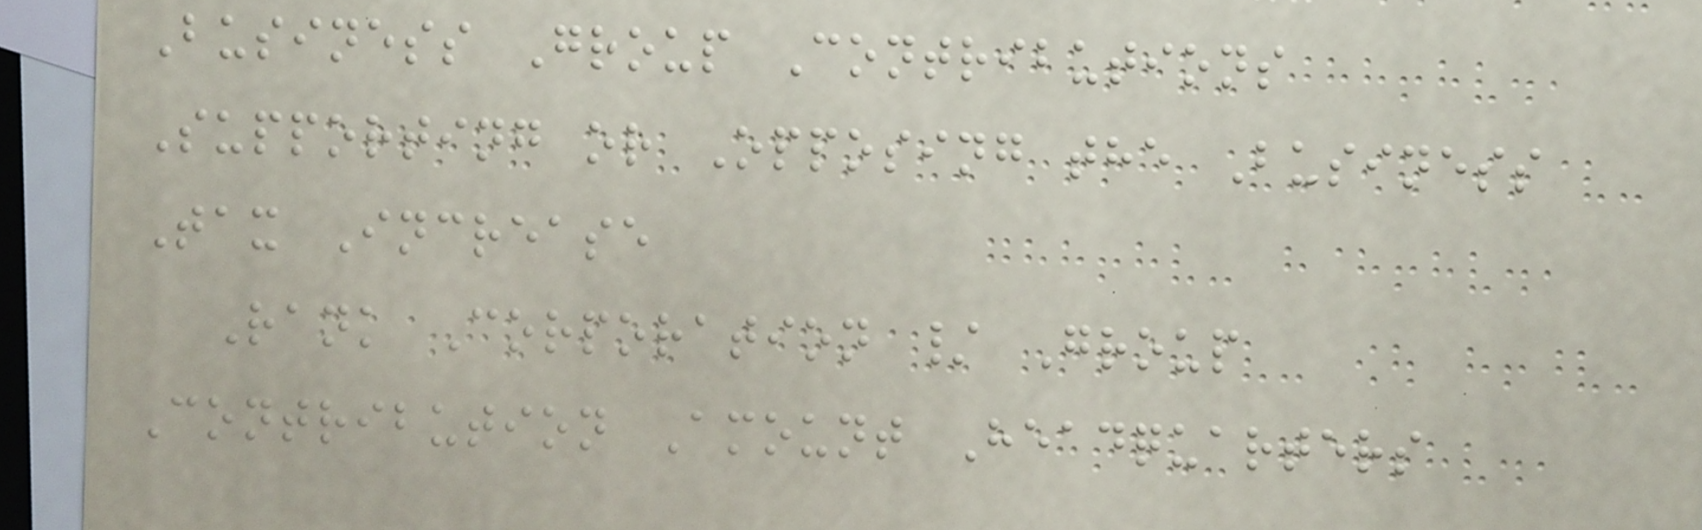Business Group Contributions
Supporting or Opposing the Business
Tax Increase
Rank Corporation / Group
Contribution Amount Headquarters
